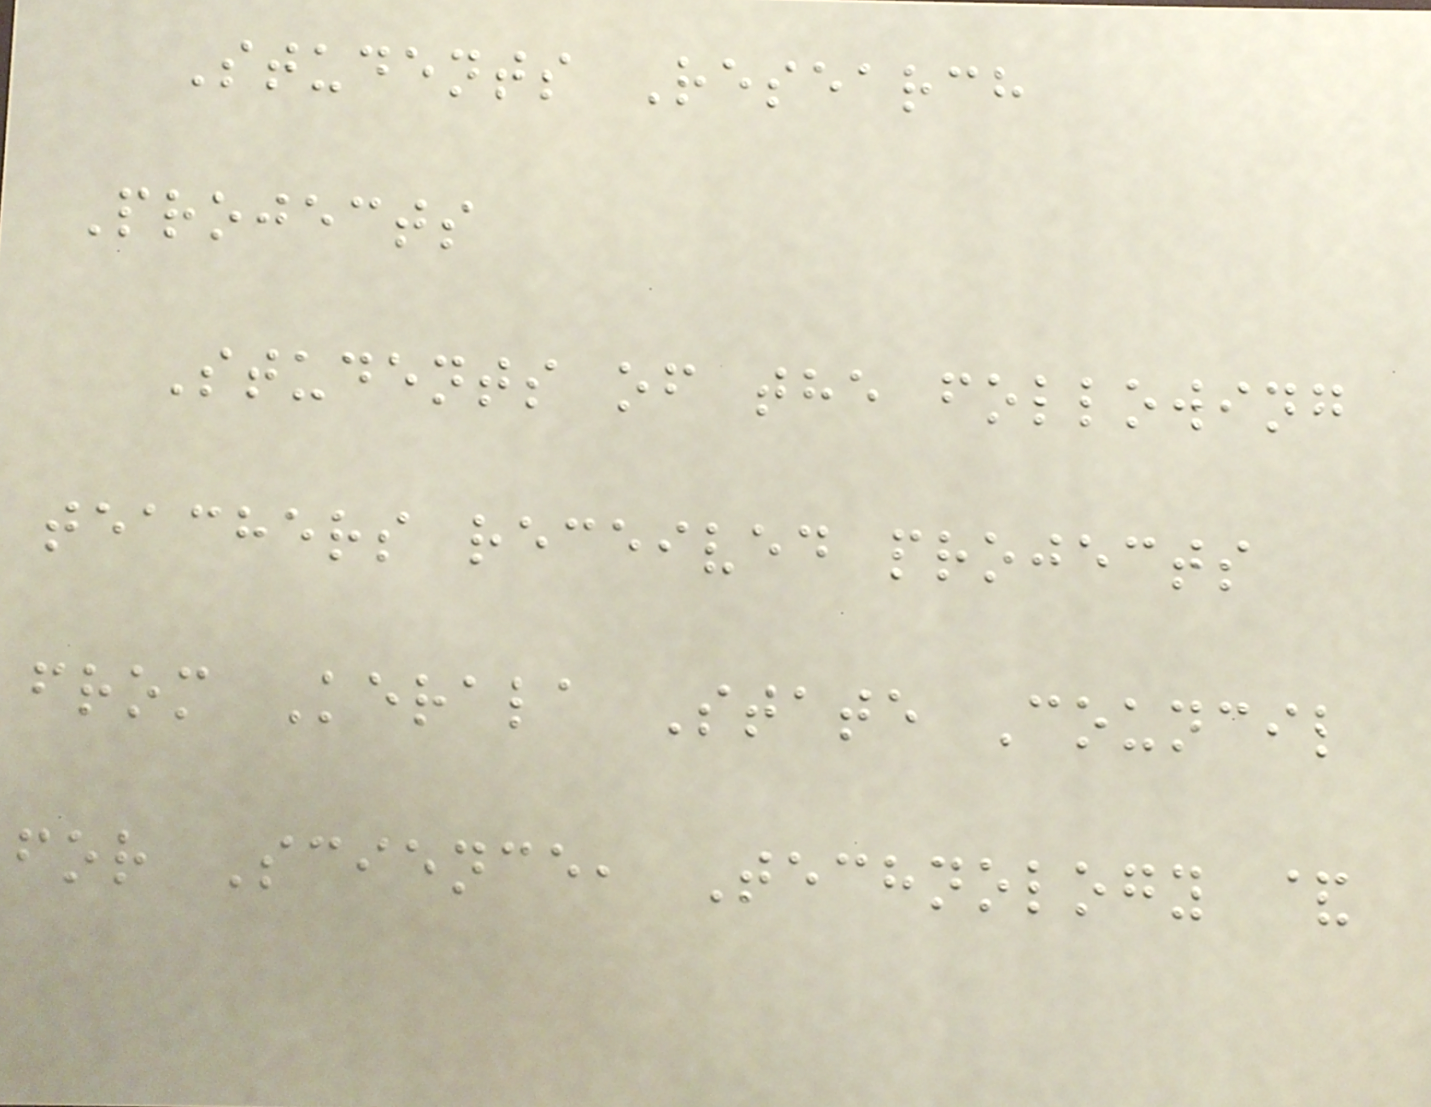Students Research
Projects
Students of the following
teachers received projects
from Kerala State Council
for Science, Technology &
